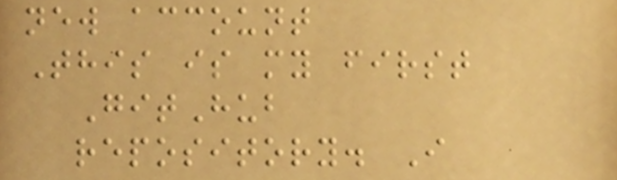new account
This is my first
GitHub
repository. I
